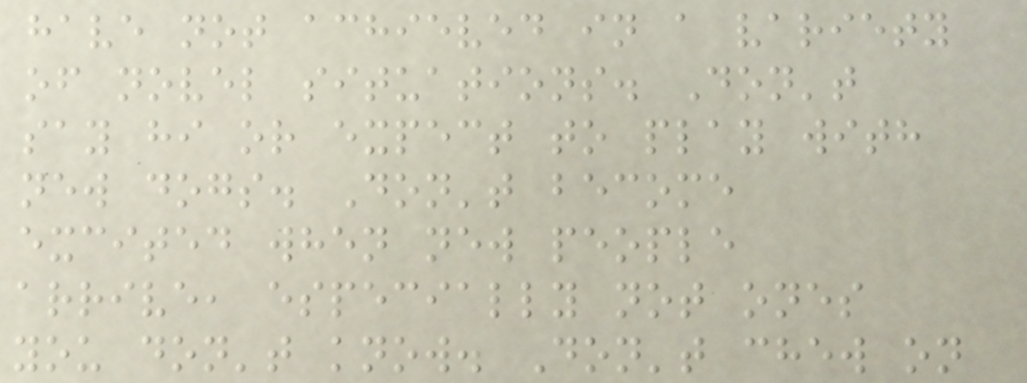have not achieved in a variety
of novel situations. Don't
say hi or expect to play with
new dogs. Don't become
excited when new people
arrive, especially not ones
you don't know. Don't chew on
